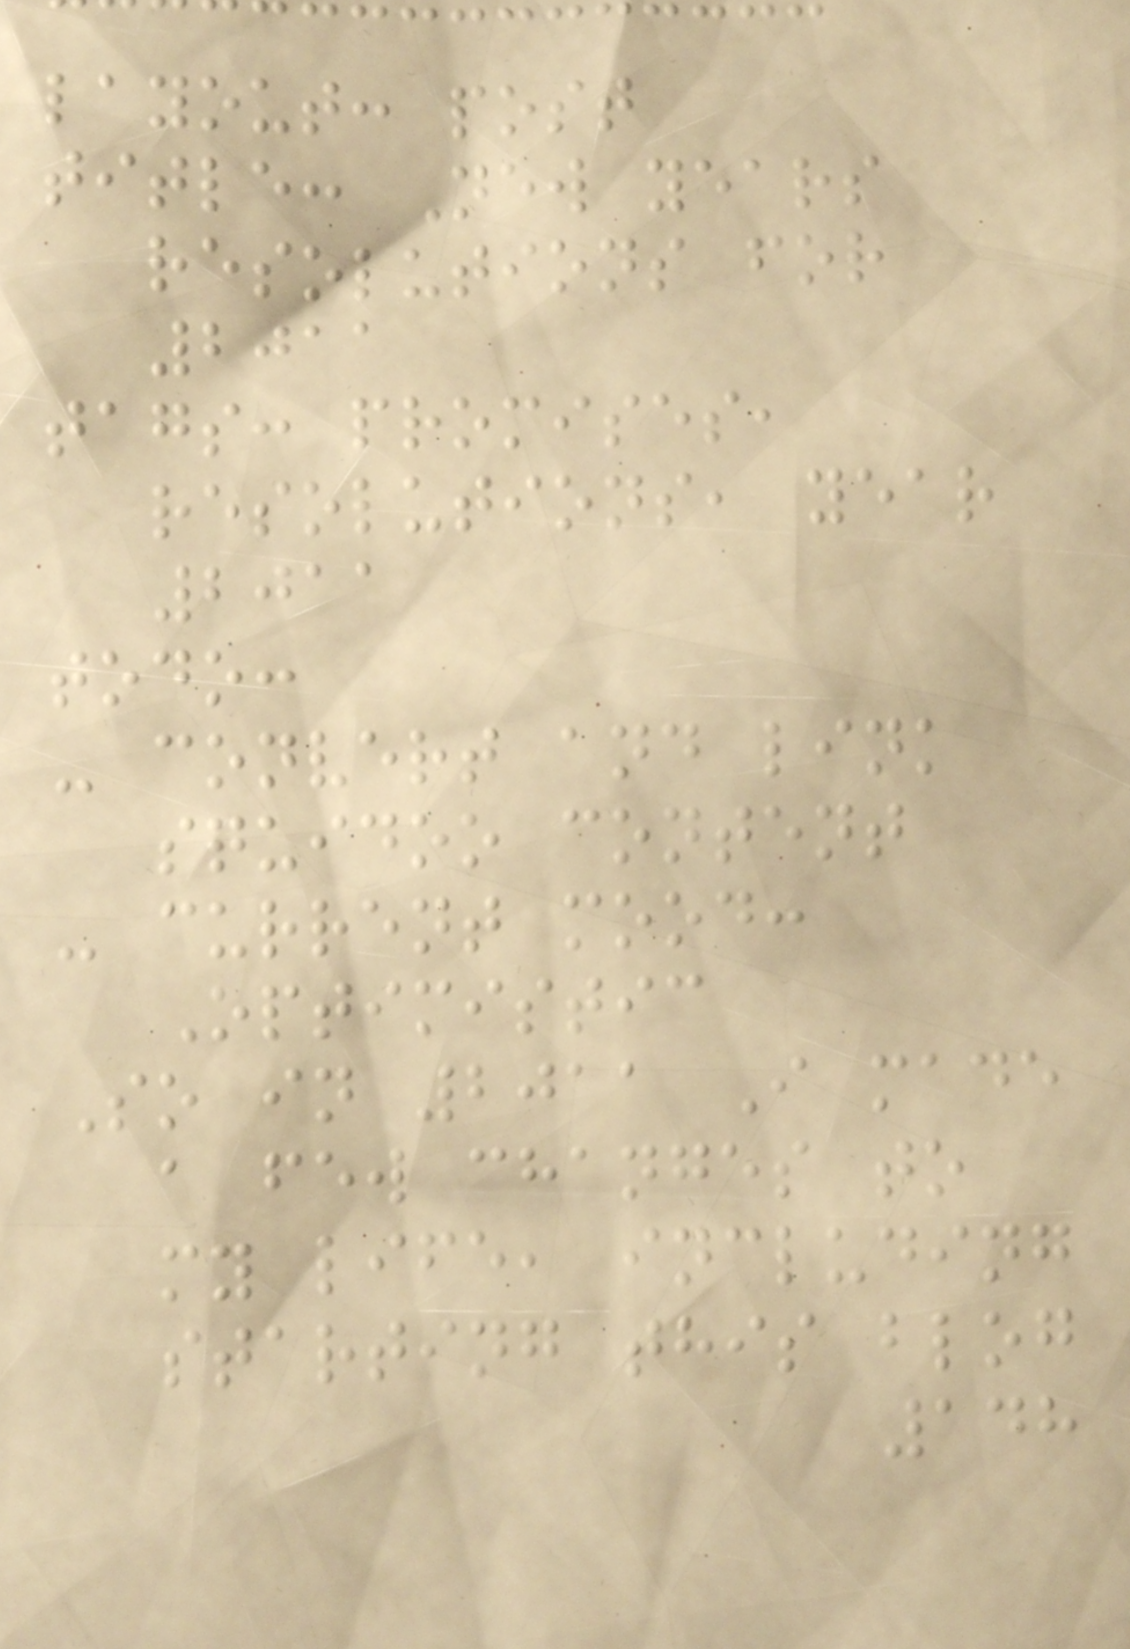layout: post
title: New years
resolutions for
2011
tags: promises,
resolutions, year
2011
todo:
- convert and link
squidoo content
- current mood:
Optimistic
So in 2011 I made
a few changes to
my life, including
starting this blog
148
